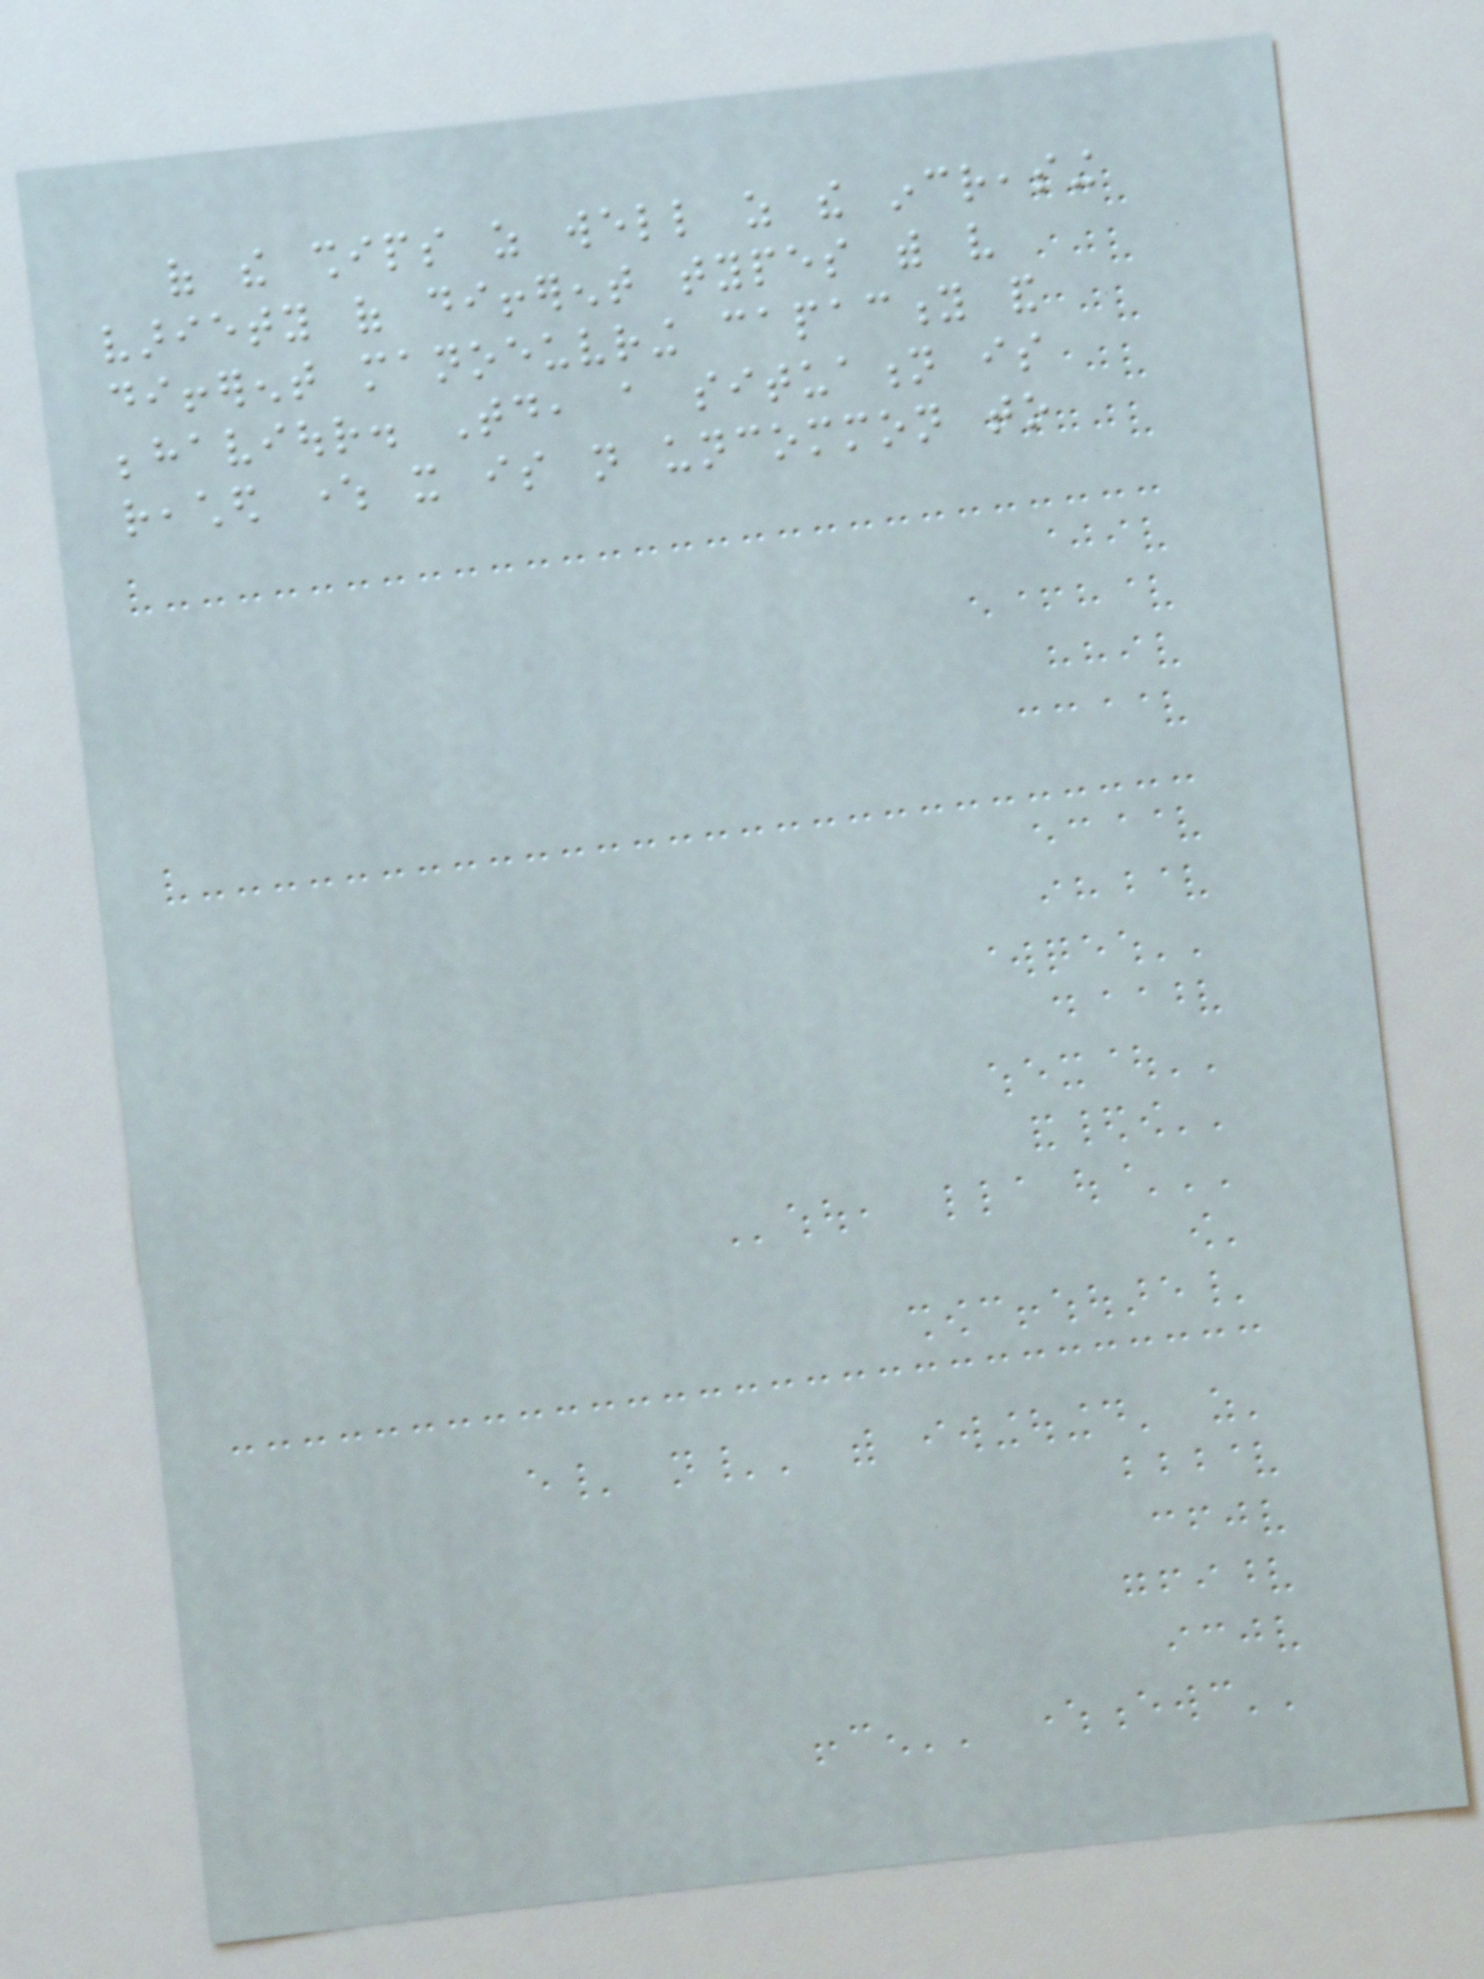of the ships as well as the increasing
variety of different types with very
different manoeuvring capacity and
behaviour. Today, a situation is
reached where it is not uncommon to
